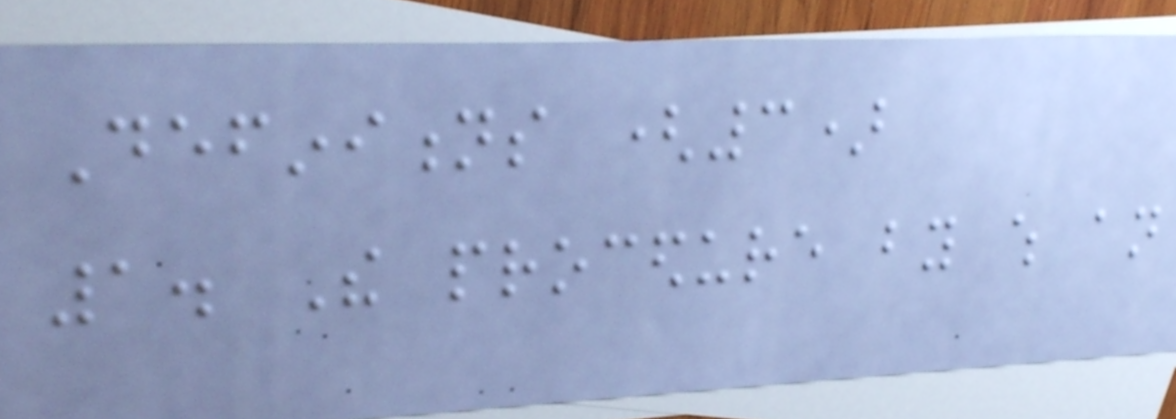Definitions (3)
1. The procedure by which an
